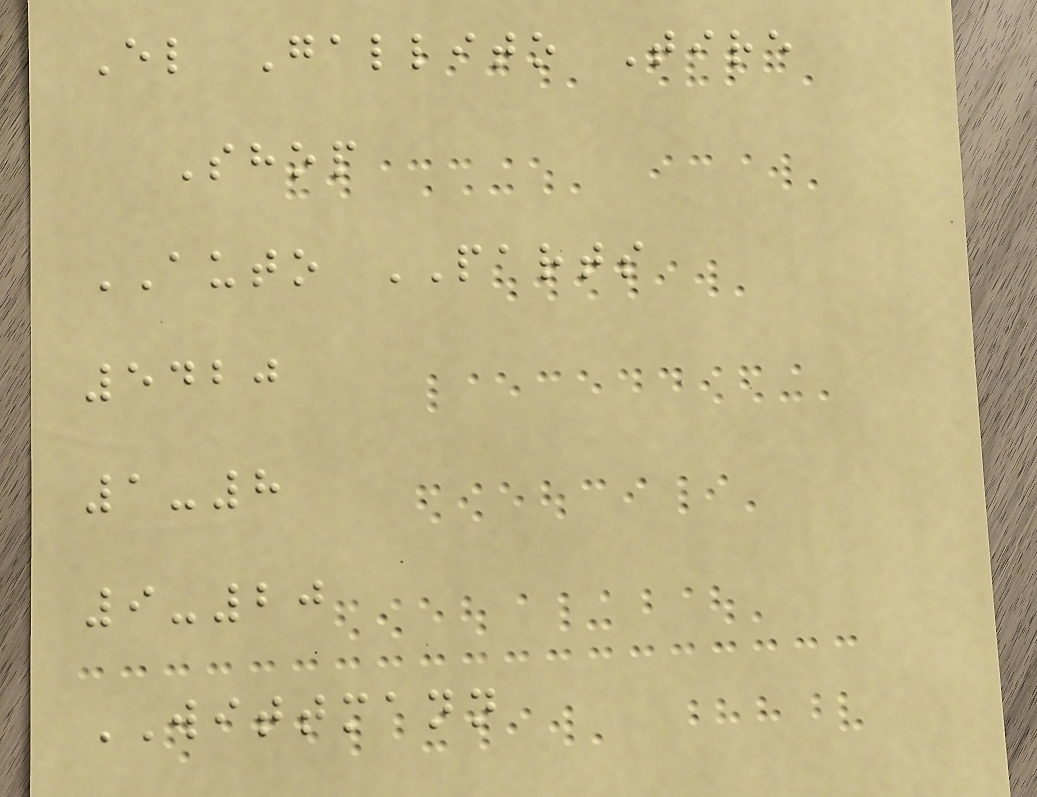El Gallito Tire
Shop
AUTO PARTS
5420
1-8
9-20
WITTMANN
